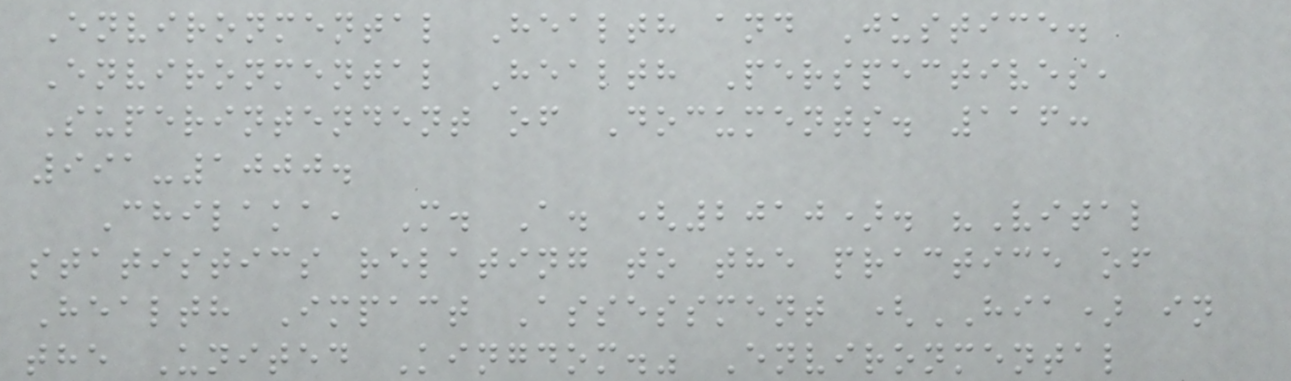Environmental Health and Justice.
Environmental Health Perspectives,
Superintendent of Documents. 116:
991-1000.
Chilaka, M. A. (2010). "Vital
statistics relating to the practice of
Health Impact Assessment (HIA) in
the United Kingdom." Environmental
